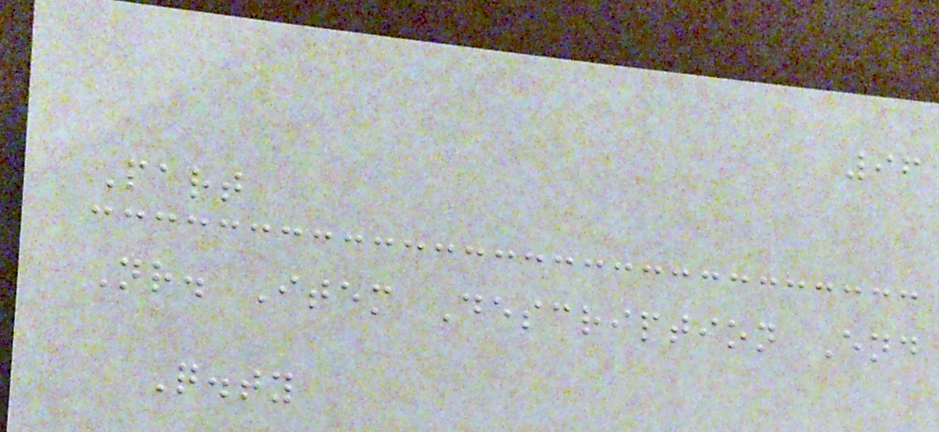96
Part
Nr. Item Description End
Q.ty
